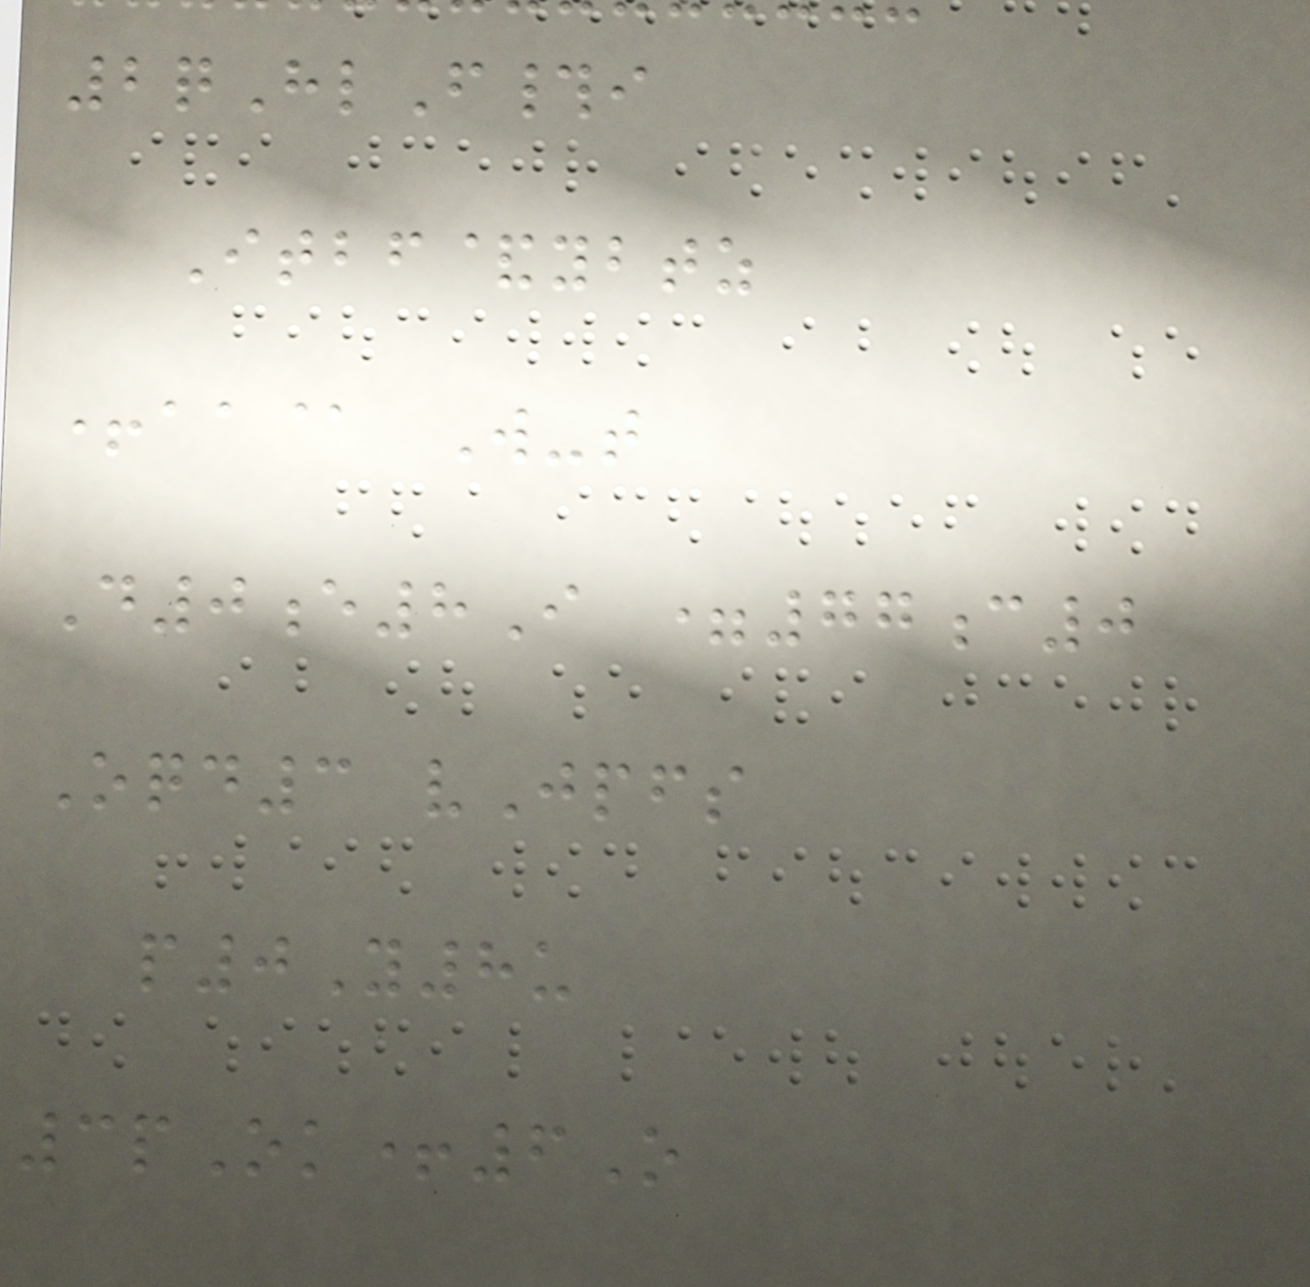2qHlF#i
Itbf&ybtz
+aa@ W-t
D0e8I =77c0
Oqd3 vJpfs
p0Y8u
3pOk+6O
